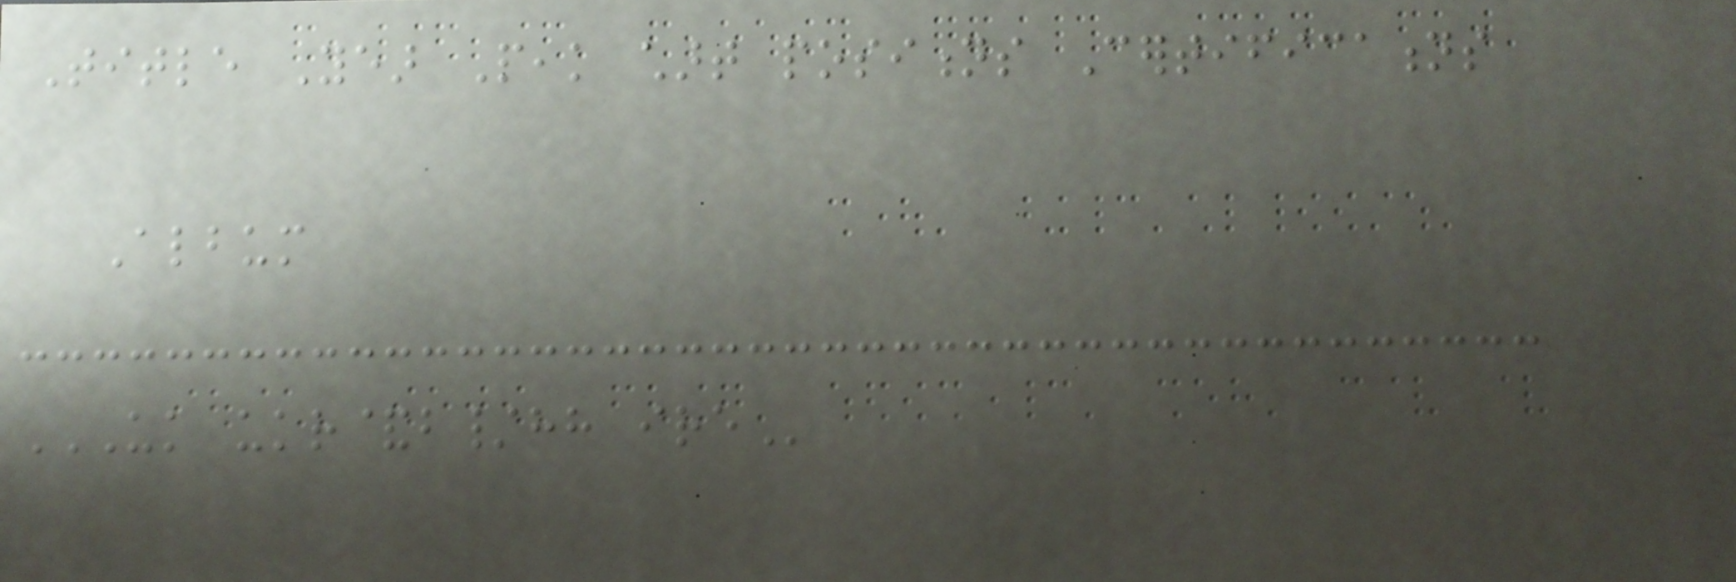Title Year Peak chart positions Certifications
Album
UK UKR&B/HH IRE
